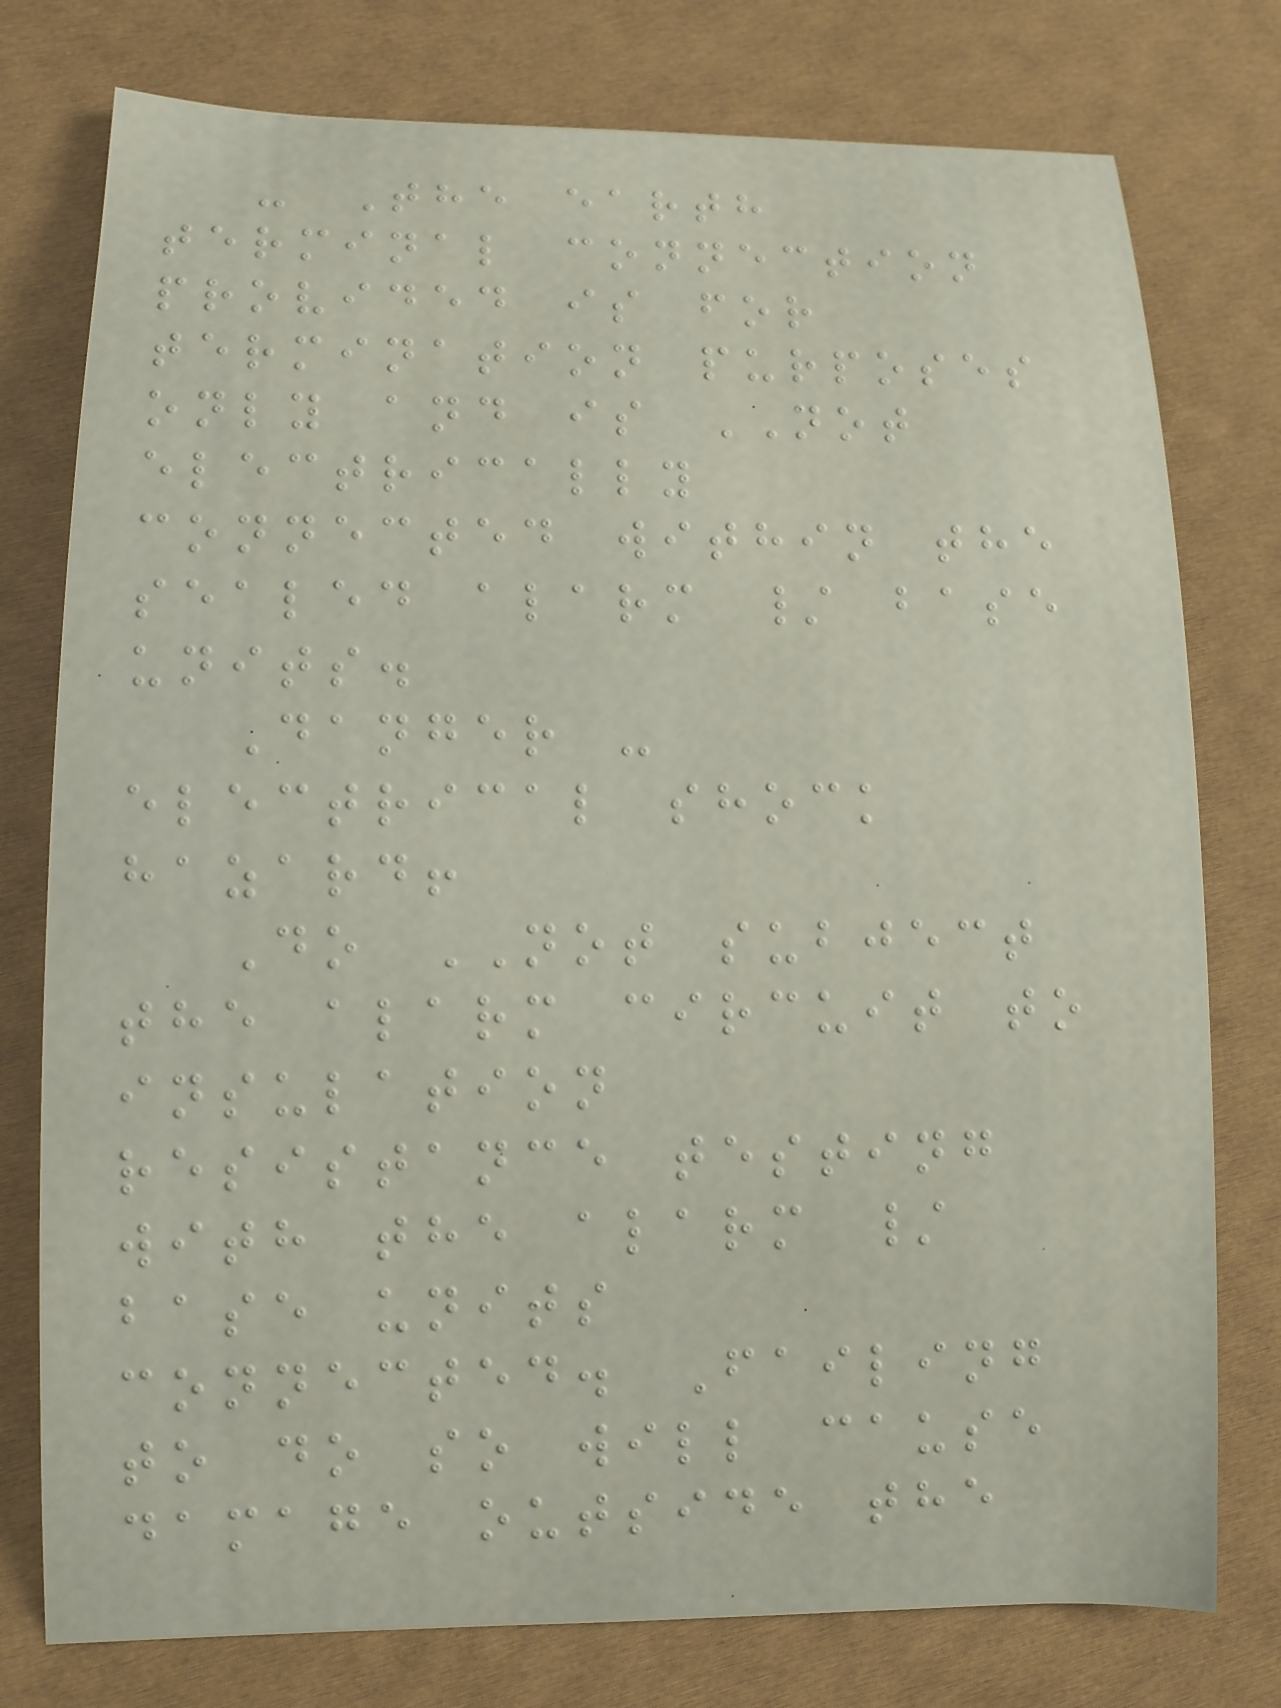- The earth
terminal connection
provided is for
termination purposes
only and is NOT
electrically
connected within the
sealed alarm / base
units.
Danger -
electrical shock
hazard!
Do NOT subject
the alarm circuit to
insulation
resistance testing
with the alarm /
base units
connected. Failing
to do so will cause
damage outside the
